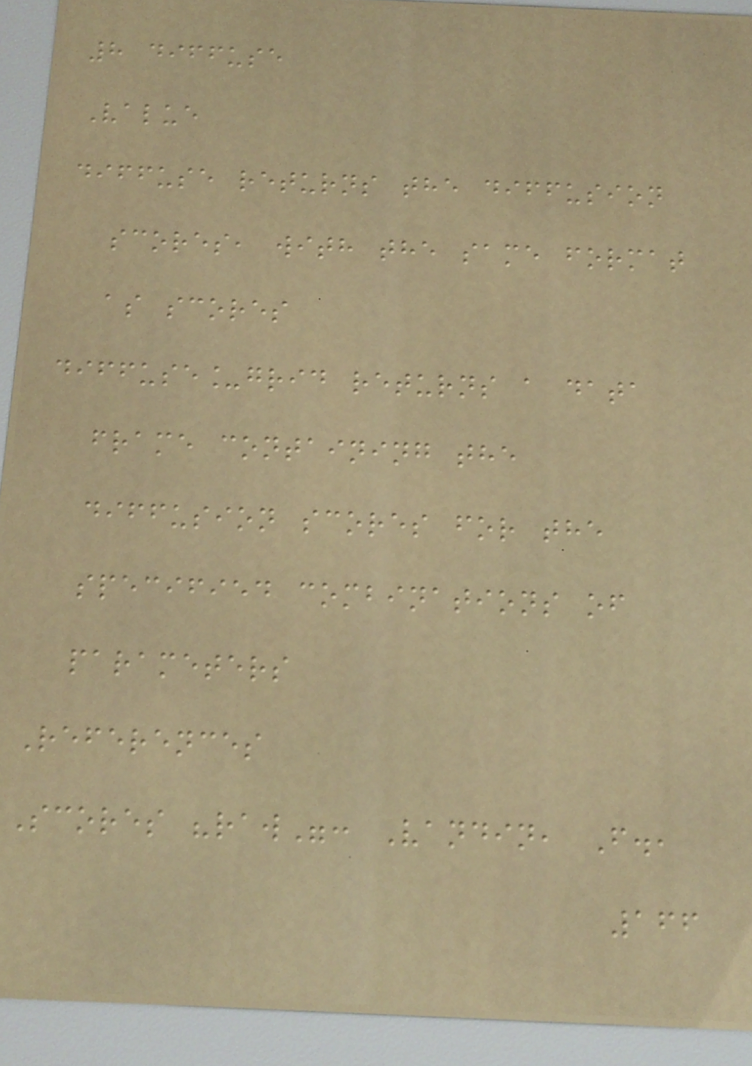8 diffuse
Value
diffuse returns the diffusion
scores, with the same format
as scores
diffuse_grid returns a data
frame containing the
diffusion scores for the
specified combinations of
parameters
References
Scores "raw": Vandin, F.,
166
